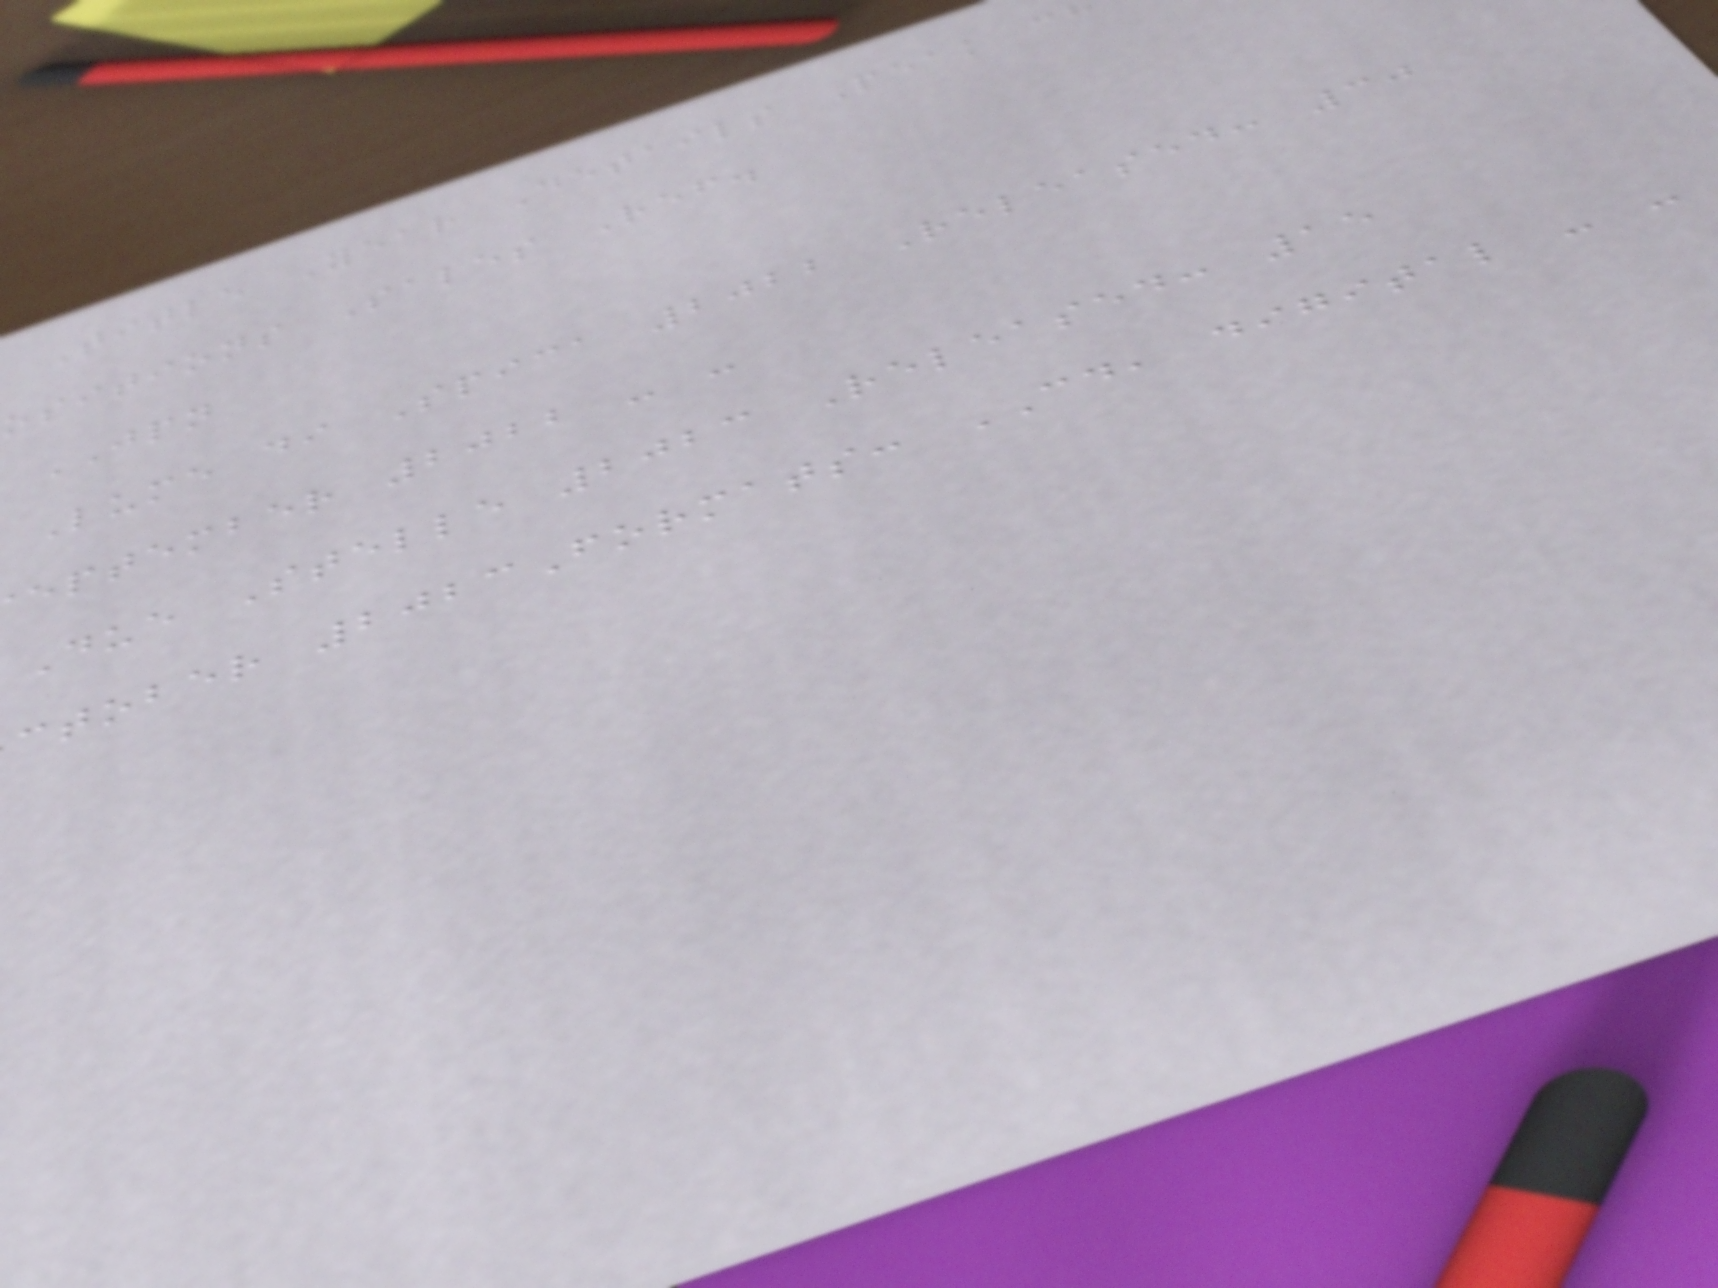Title Year Details Peak c
ositions Sales Ref.
JPN
Lume di Spica 2022 Released: 30
eptember 2022 - -
Due Stelle 2023 Released: 15
ctober 2023Formats: CD, digital - -
